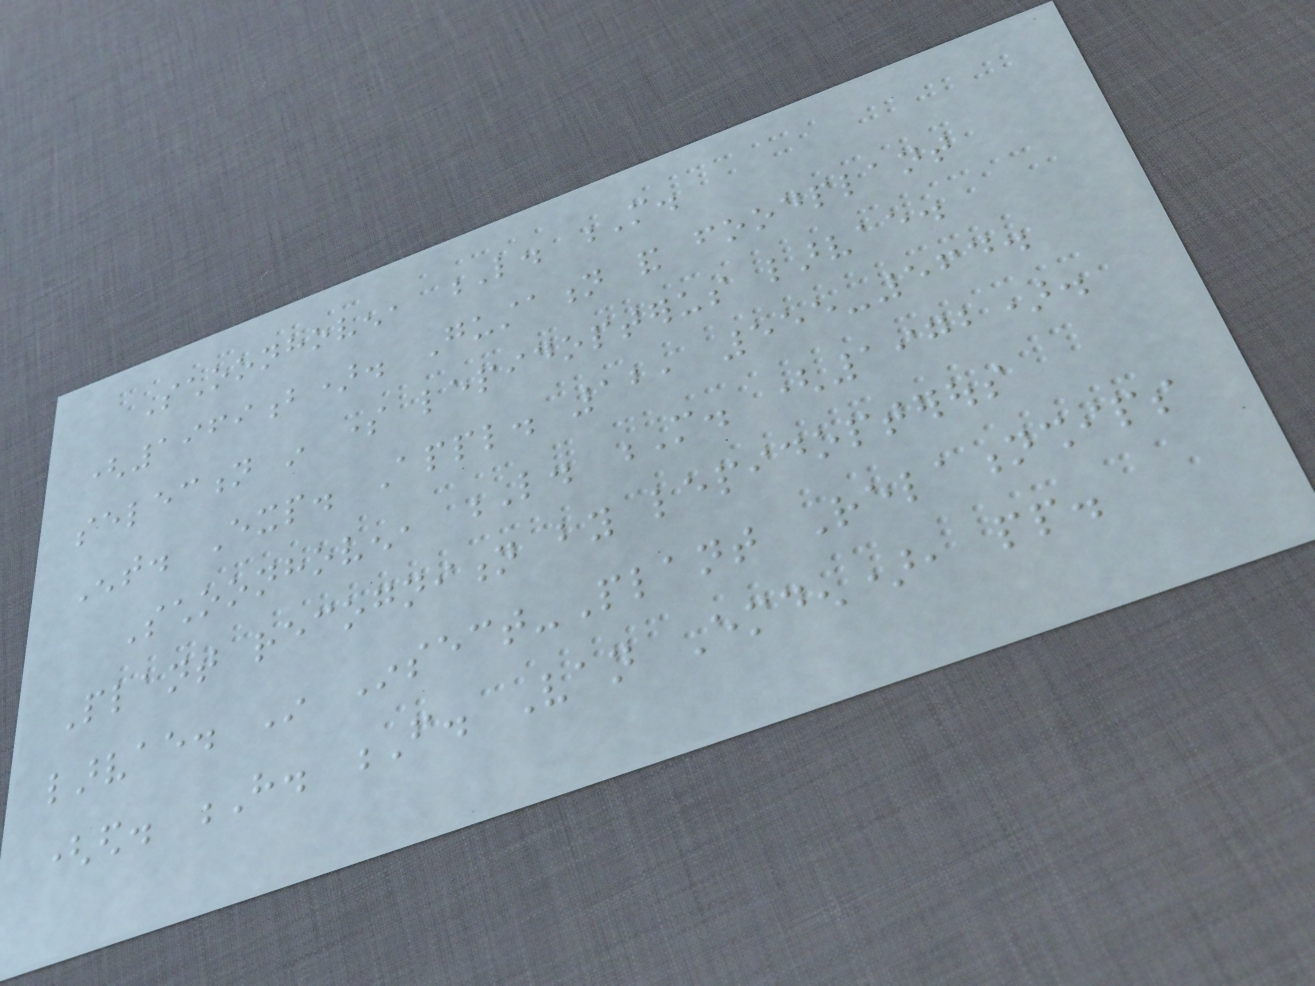Schoonhoven, L. M.
(1969b). Gustation and foodplant
selection in some lepidopterus larvae.
Ent. Exp. Appl. 12, 555-564.
Schoonhoven, L. M. (1972).
Plant recognition by lepidopterous
larvae. In Insect-Plant Relationships
(ed. H. F. Van Emden), pp.
